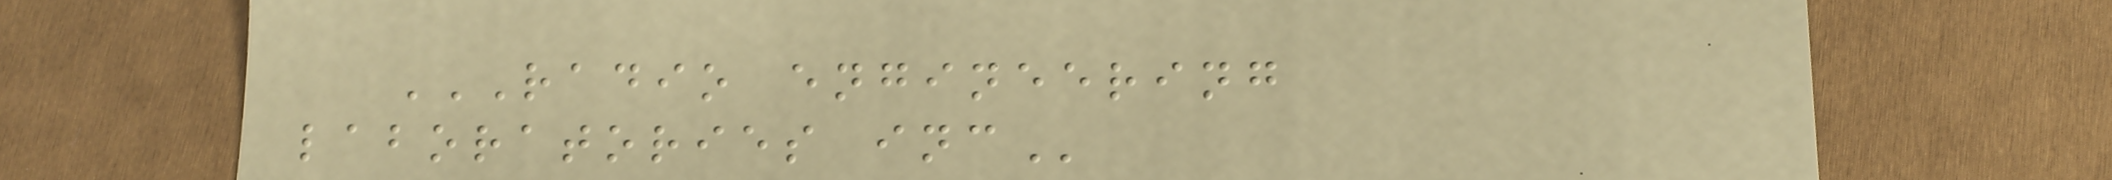RADIO ENGINEERING
LABORATORIES INC
